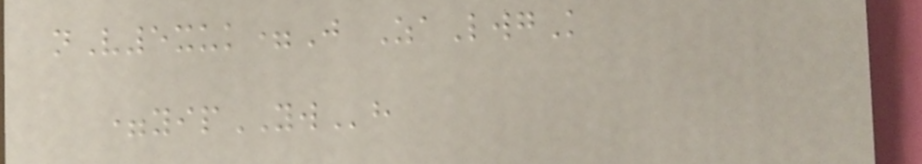nV5xuk=J ZaLwgK
=yipYWh
